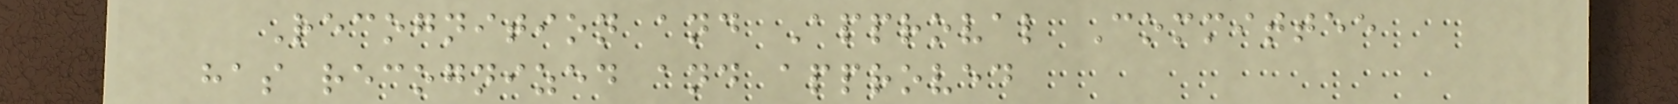Recognition and Approval Committee
has recognized and approved
